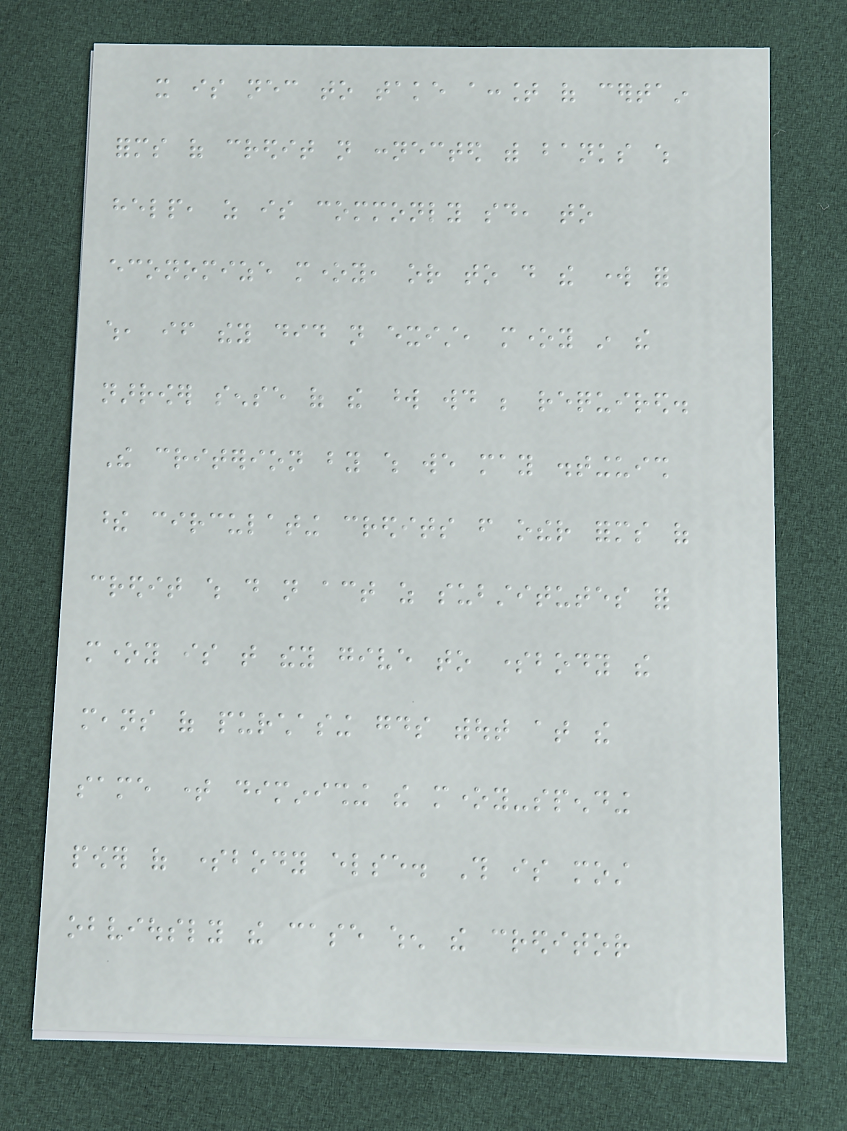it is necessary to take account of certain
forms of credit not connected with banks which
help, as is commonly said, to
economize money, or to do the work for
which, if they did not exist, money in the
narrower sense of the word would be required.
The criterion by which we may distinguish
these circulating credits from other forms of
credit which do not act as substitutes for
money is that they give to somebody the
means of purchasing goods without at the
same time diminishing the money-spending
power of somebody else. This is most
obviously the case when the creditor
